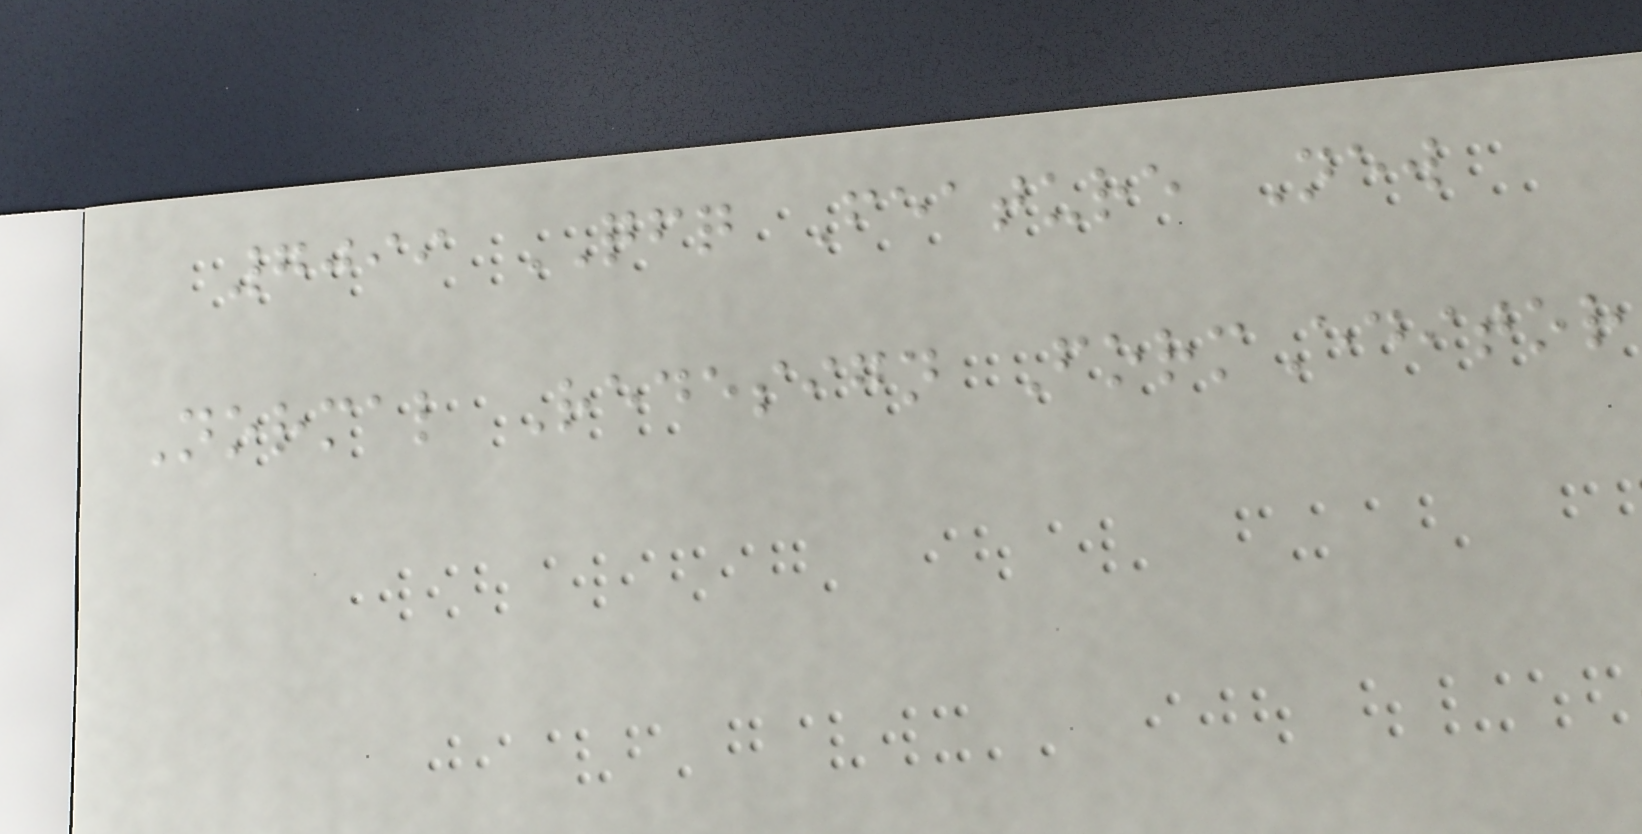7099 QFQ Feature New
Normal Redesign FormEditor
